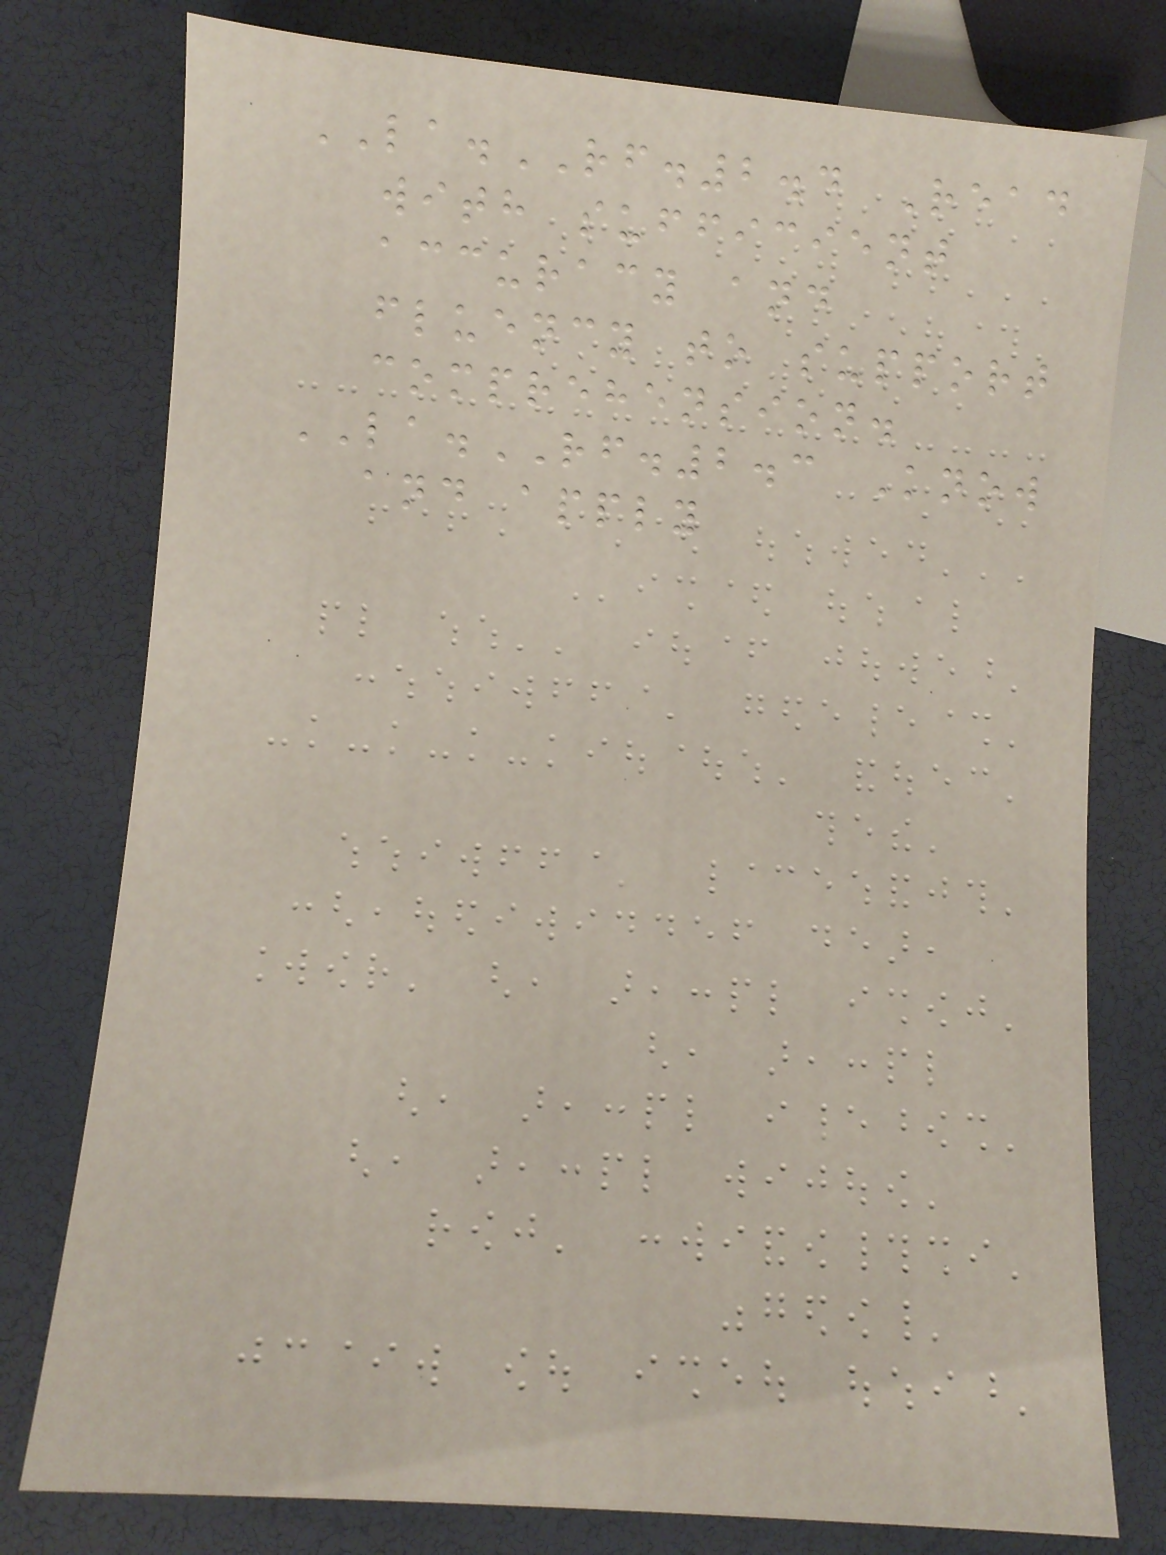LA.RF.2.4 Read
with sufficient
accuracy and
fluency to support
comprehension.
LA.RF.2.3 Know
and apply
